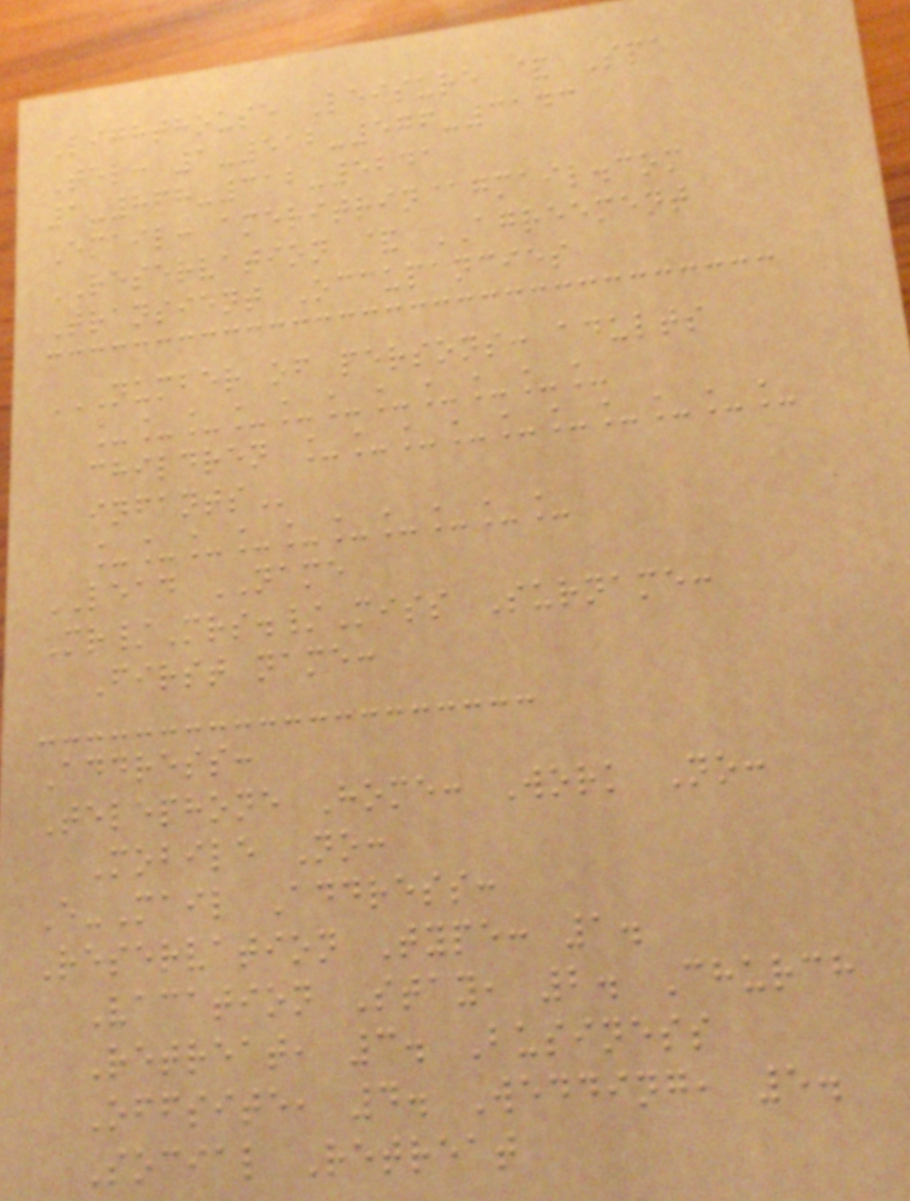Lighthouse Leisure & Spa
Tel: 1-512-576-3143
1-868-312-5241
Email: ameritrin@gmail.com
RESERVATION & AGREEMENT
Transient Occupancies
NUMBER OF PERSONS: ADULTS
___________
CHILDREN __________
INFANTS
__________
LEAD NAME
Mr/Mrs./Miss Surname:
First name:
Address:
Telephone Home: Work No:
Mobile No:
E-Mail Address:
Reservation Type: 1.
Vacation Stay, 2. Church
Retreat, 3. Business
Offsite, 4. Wedding, 5.
Social Retreat
